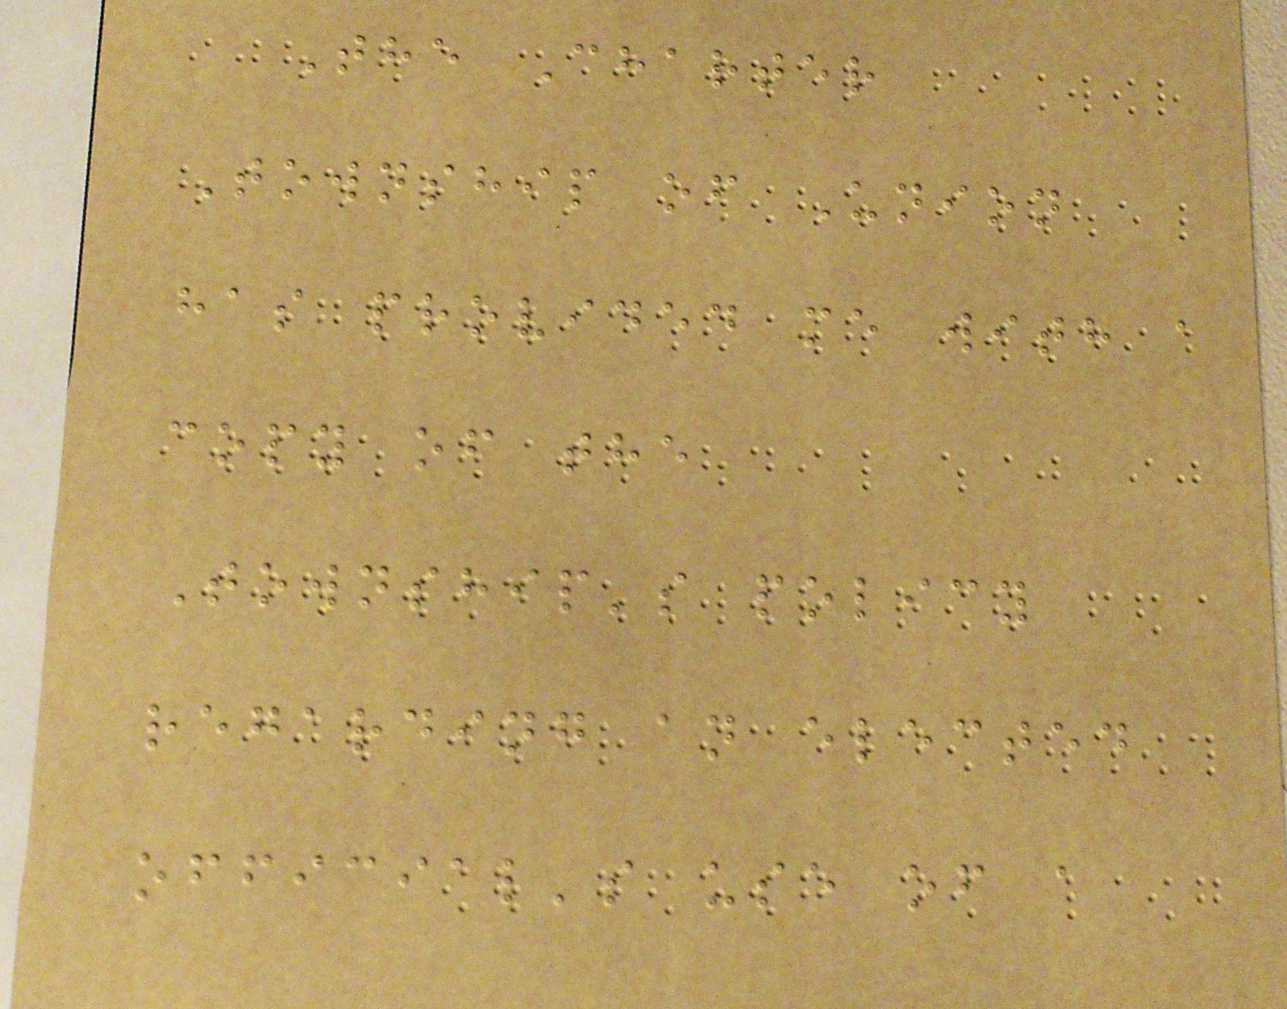The Charter
Township of Union
has provided me with a
copy of the
Township's policy
regarding an elected
official's use of a
